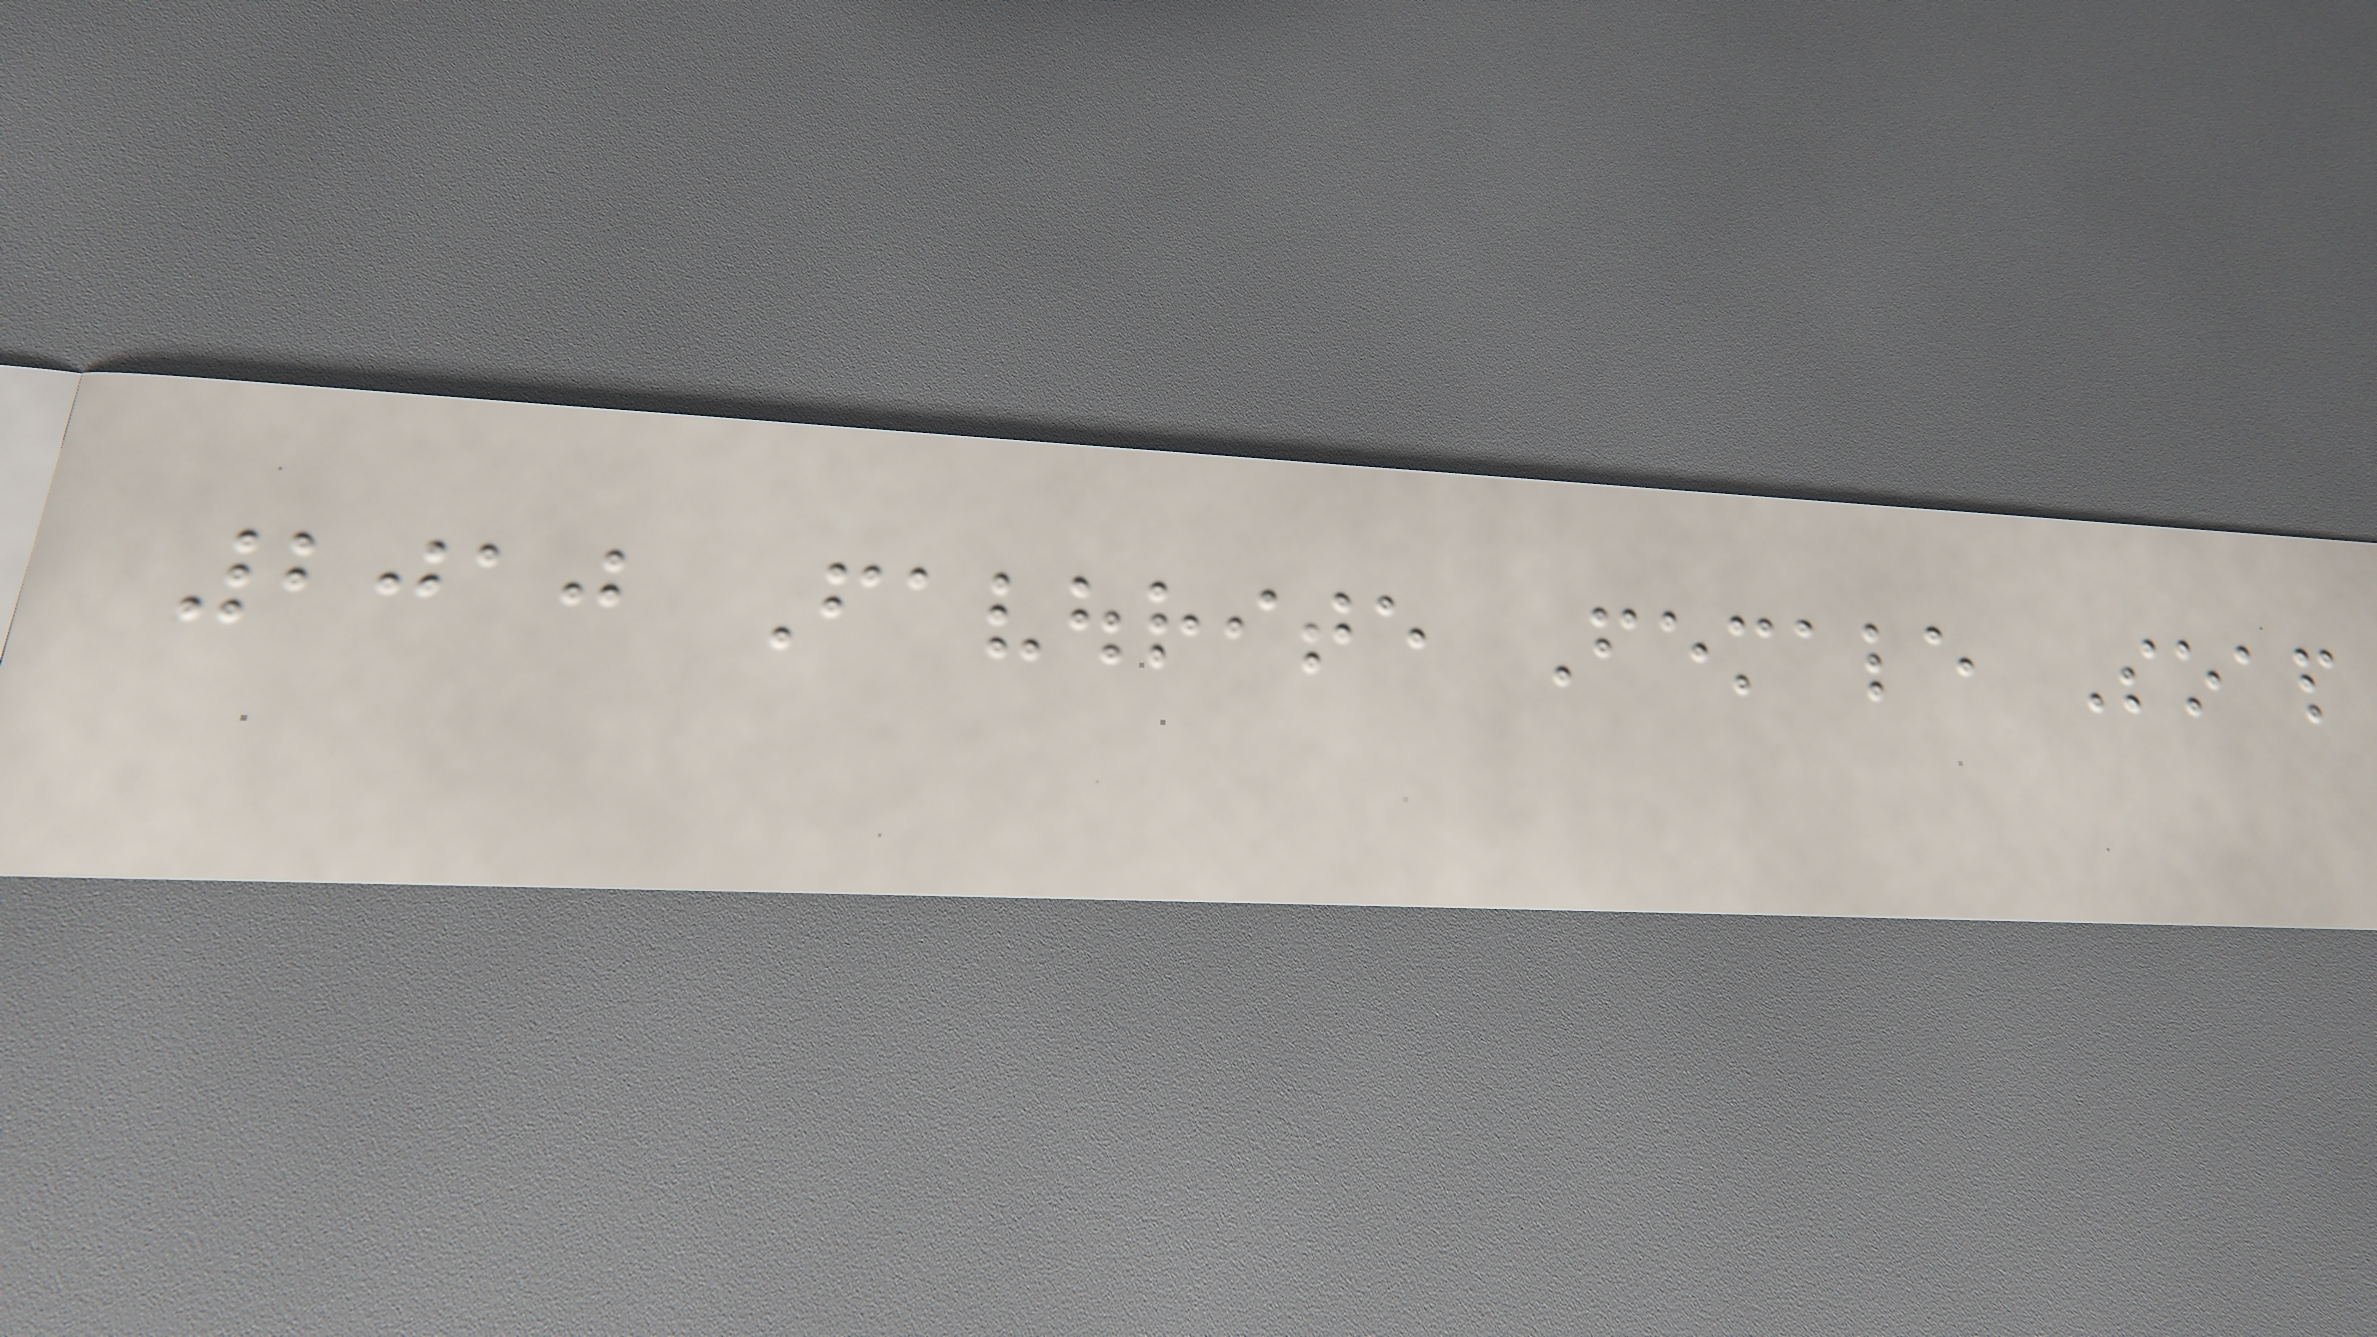2010 Favourite Female Soap
